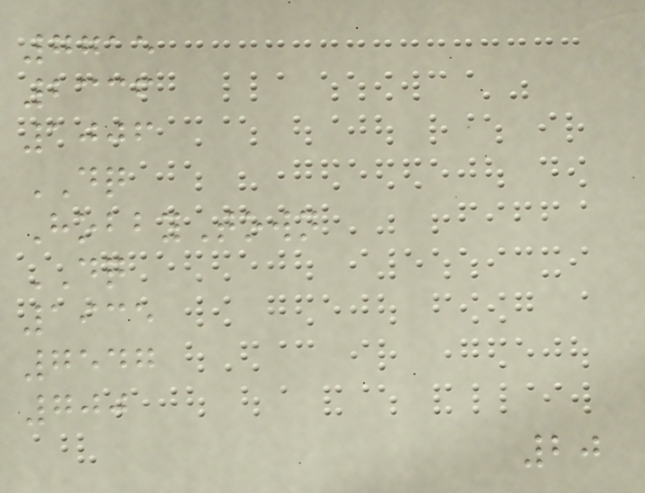7715
2336
1006
DQ
HobbyTown
DQ
1935
7547
700
20
